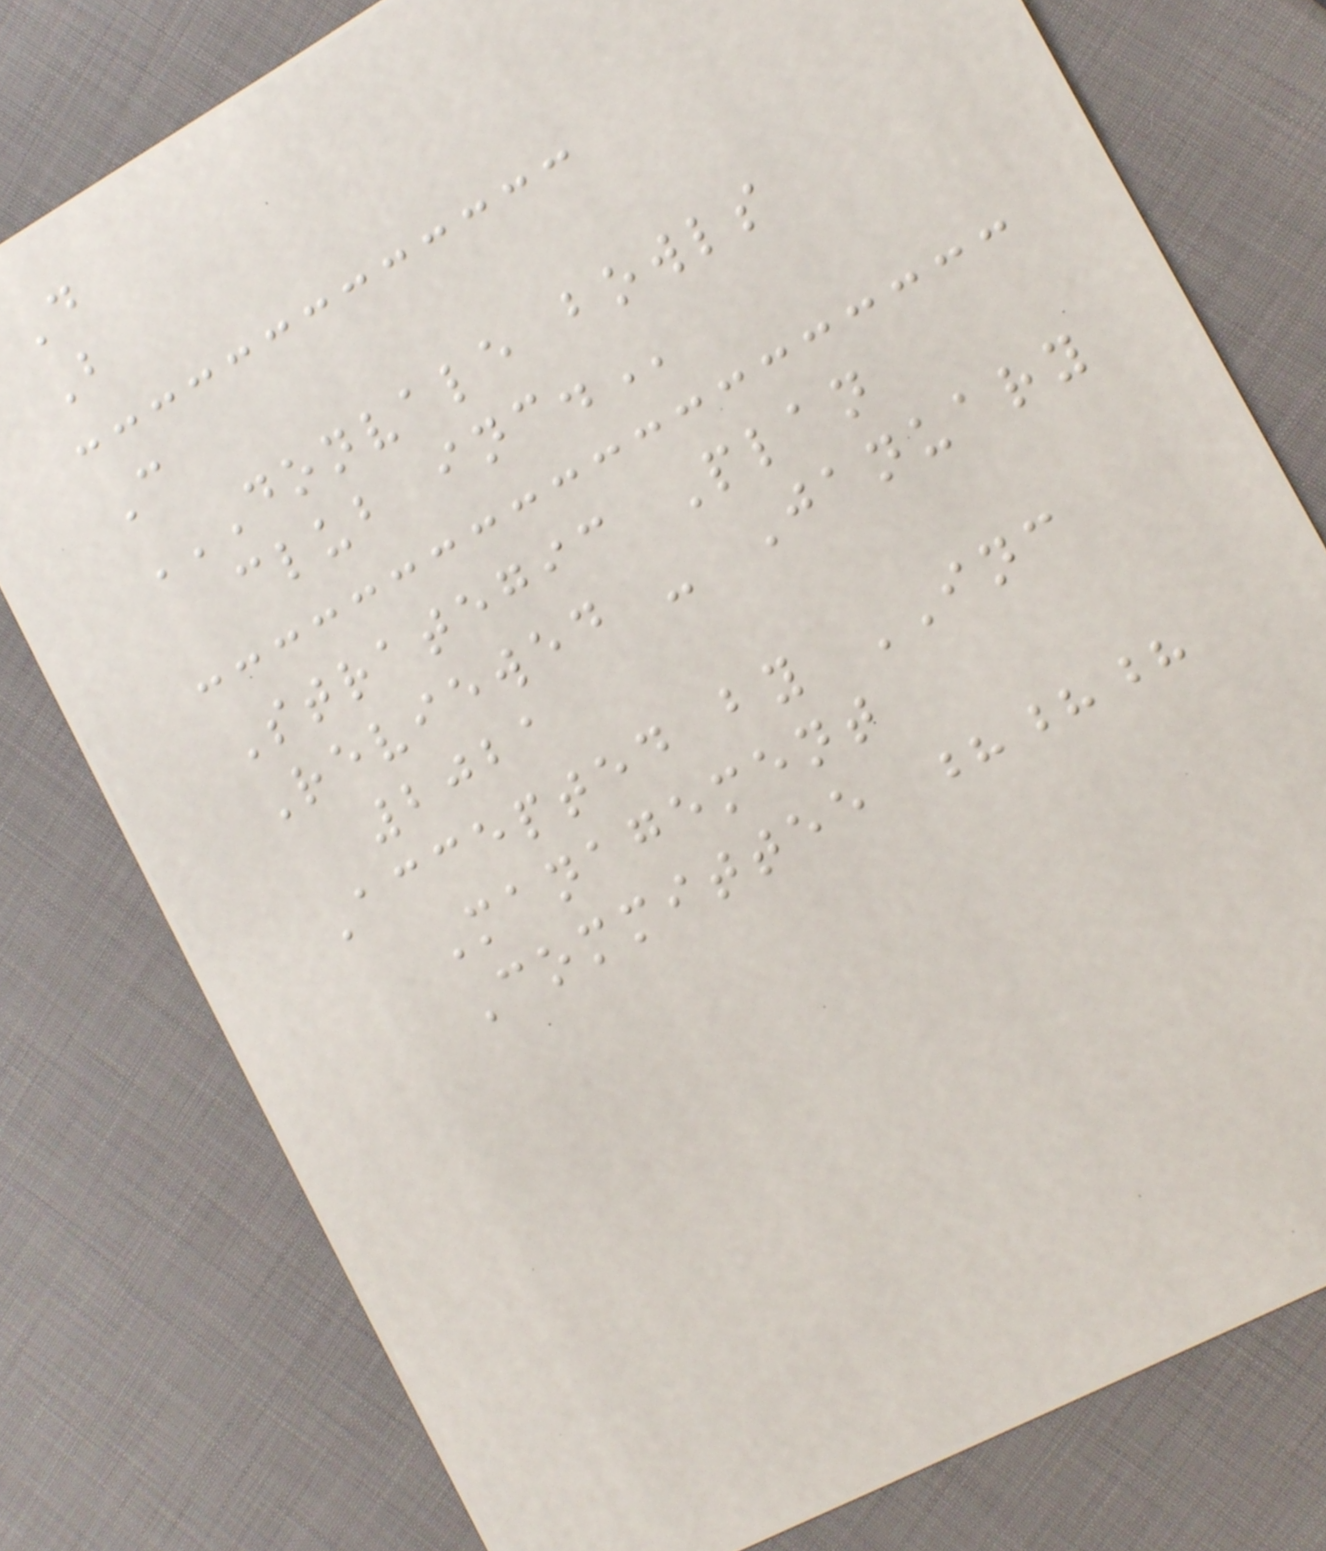D
B
C
DONVALE BOWLS
CLUB INC.
Strategic Plan
Reviewed - January
2021
Accepted by INC
Management
Committee ???
